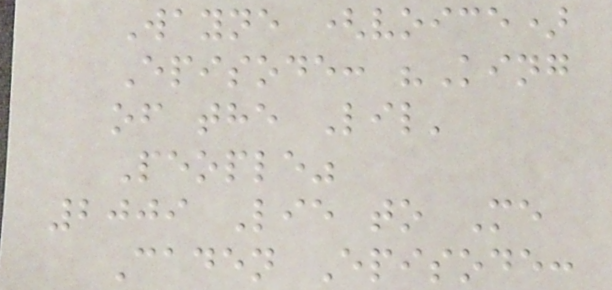Wayne (voice)
Episode: "King
of the Lil'
People"
2009 Lie to Me
Caden Episode:
